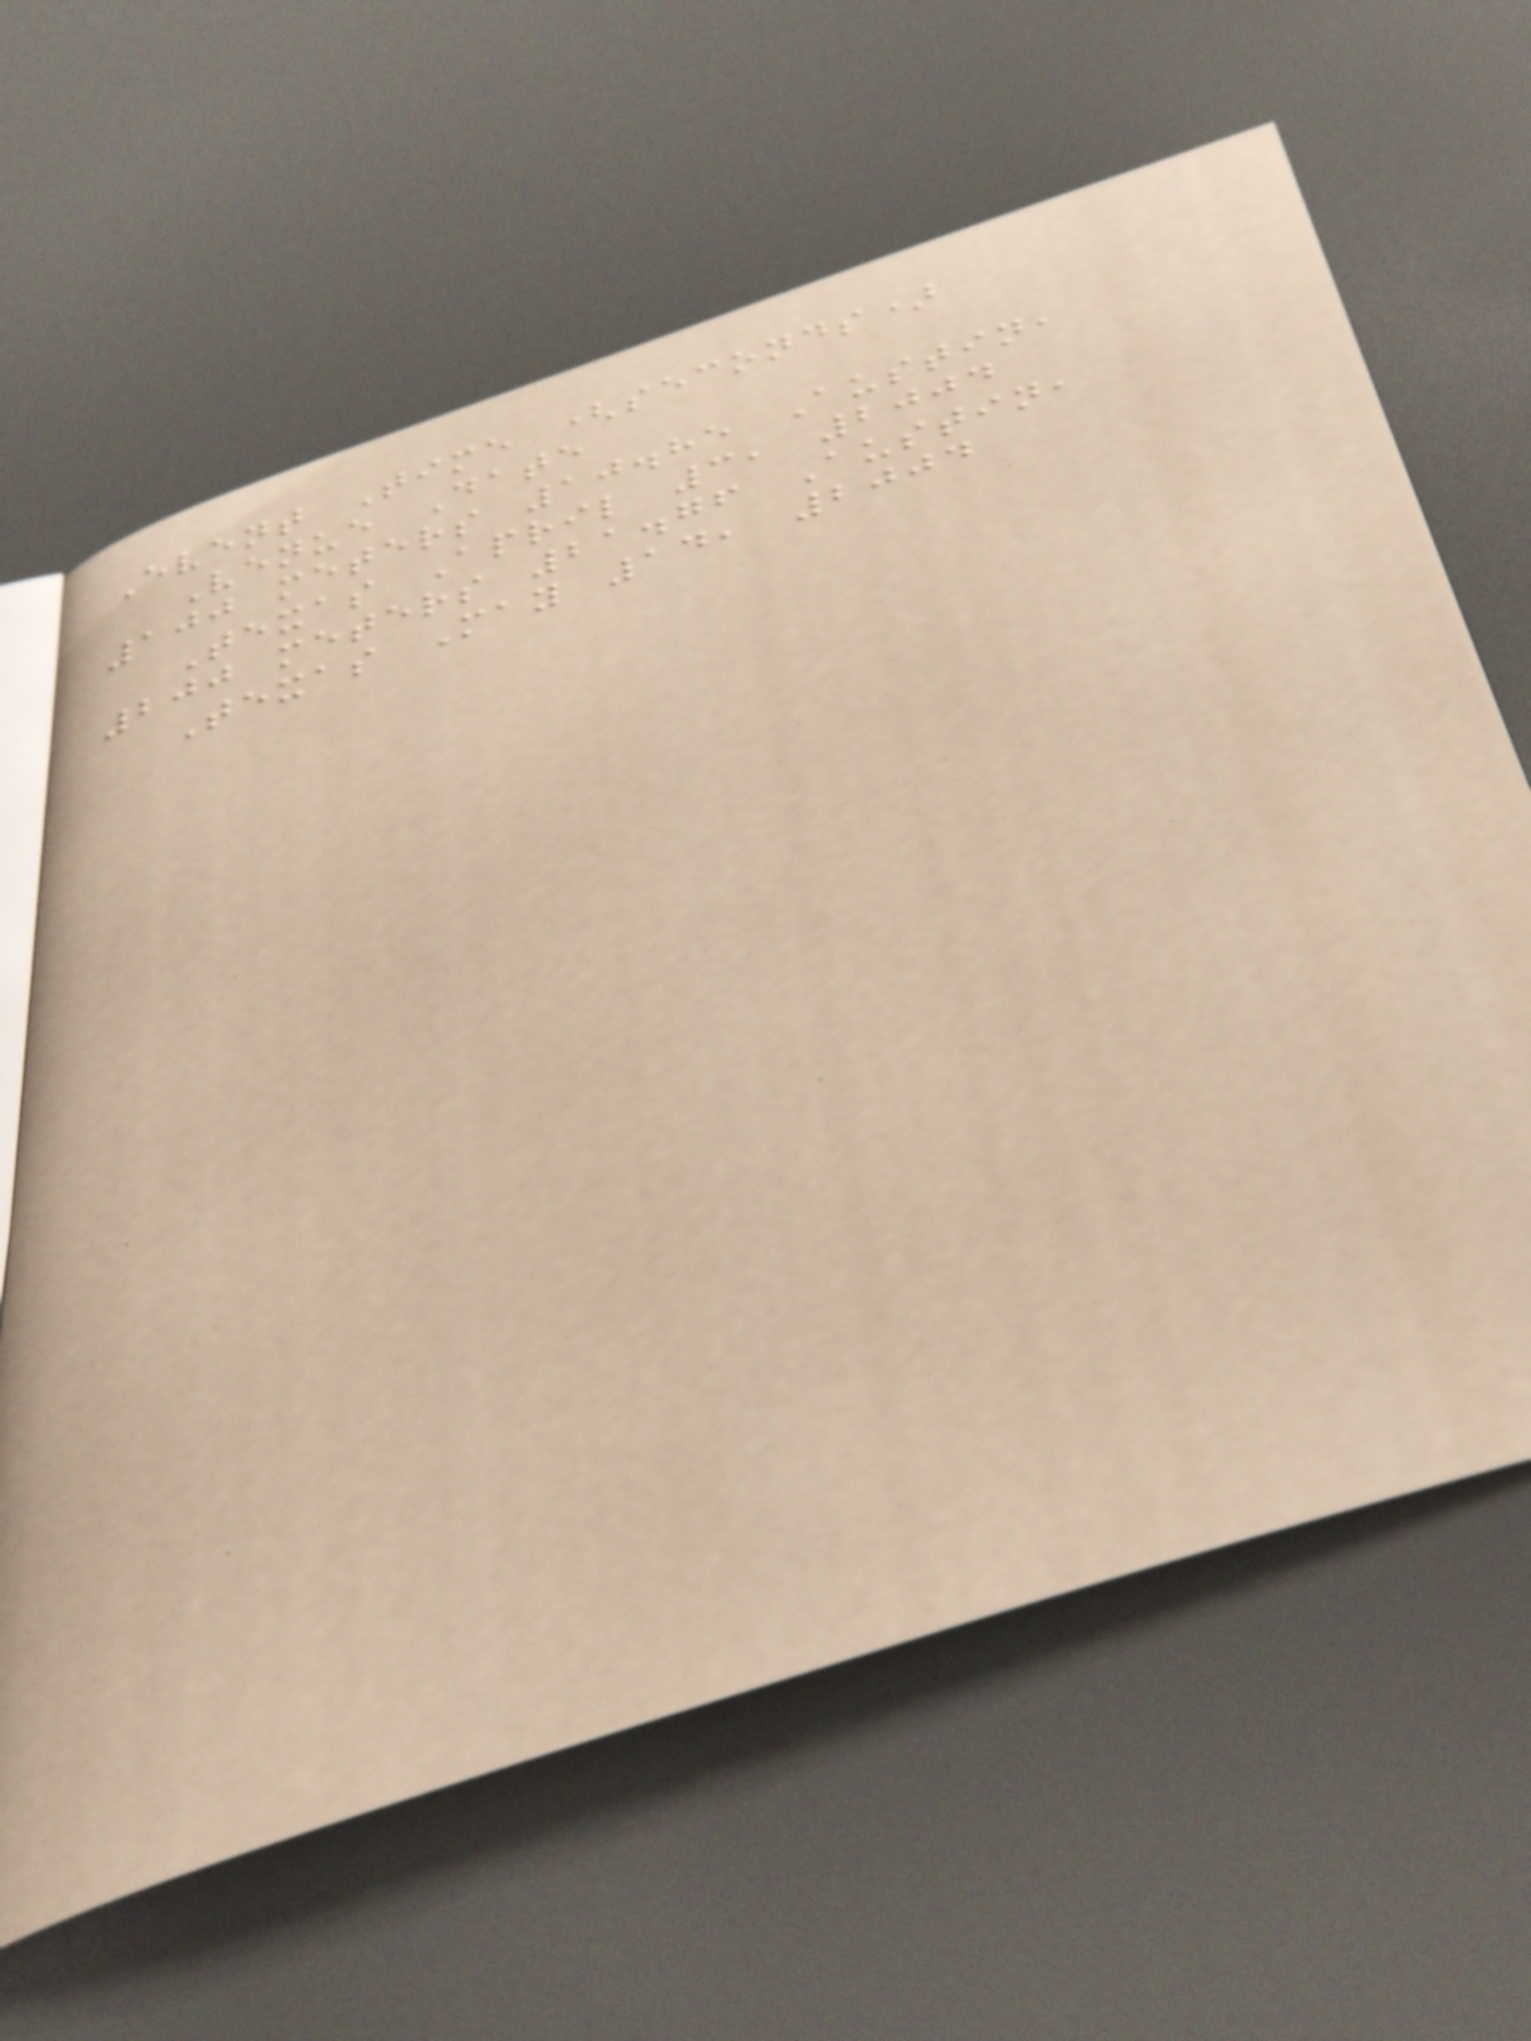Event Time (seconds)
Venue Date
100 meters 10.85 Austin,
Texas April 3, 2004
200 meters 21.76 Austin,
Texas May 14, 2004
